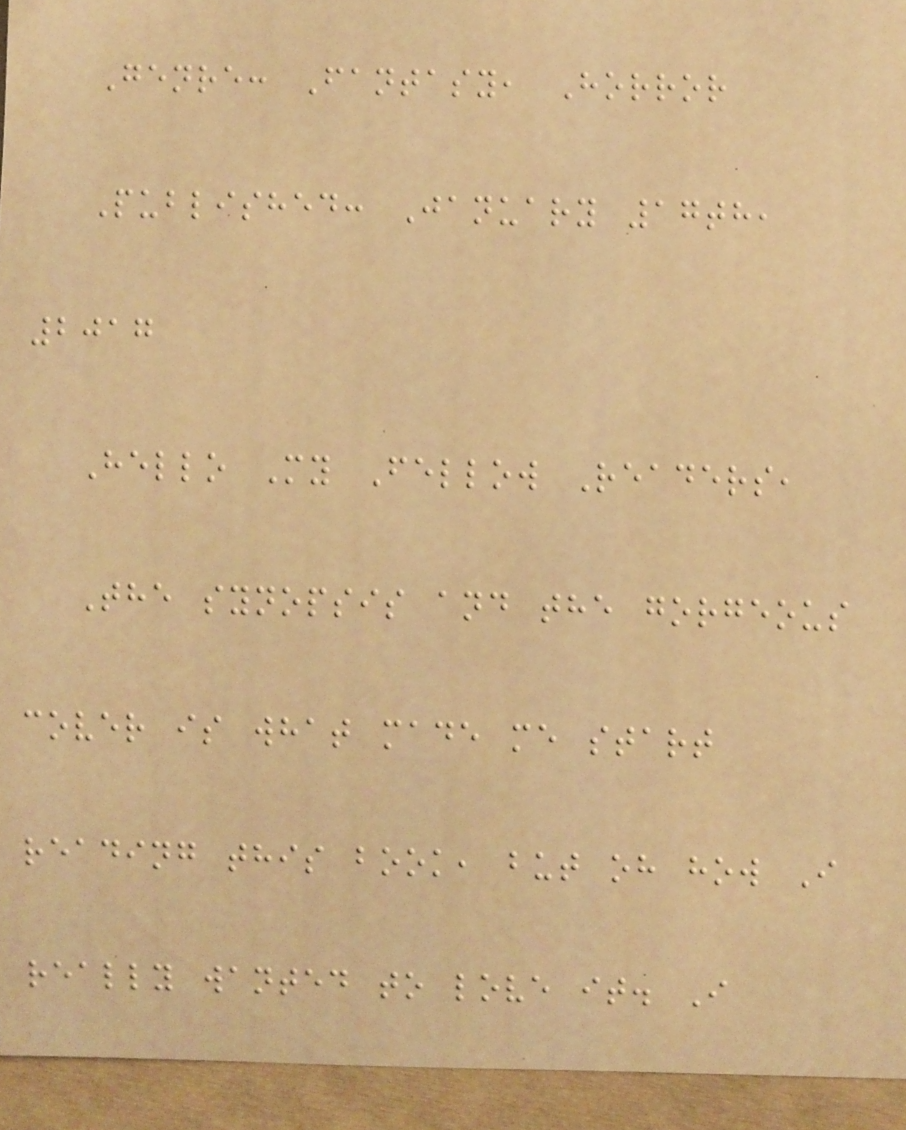Genre: Fantasy, Horror
Published: January 17th,
2017
Hello My Fellow Readers,
The synopsis and the gorgeous
cover is what made me start
reading this book, but oh how I
really wanted to love it. I
